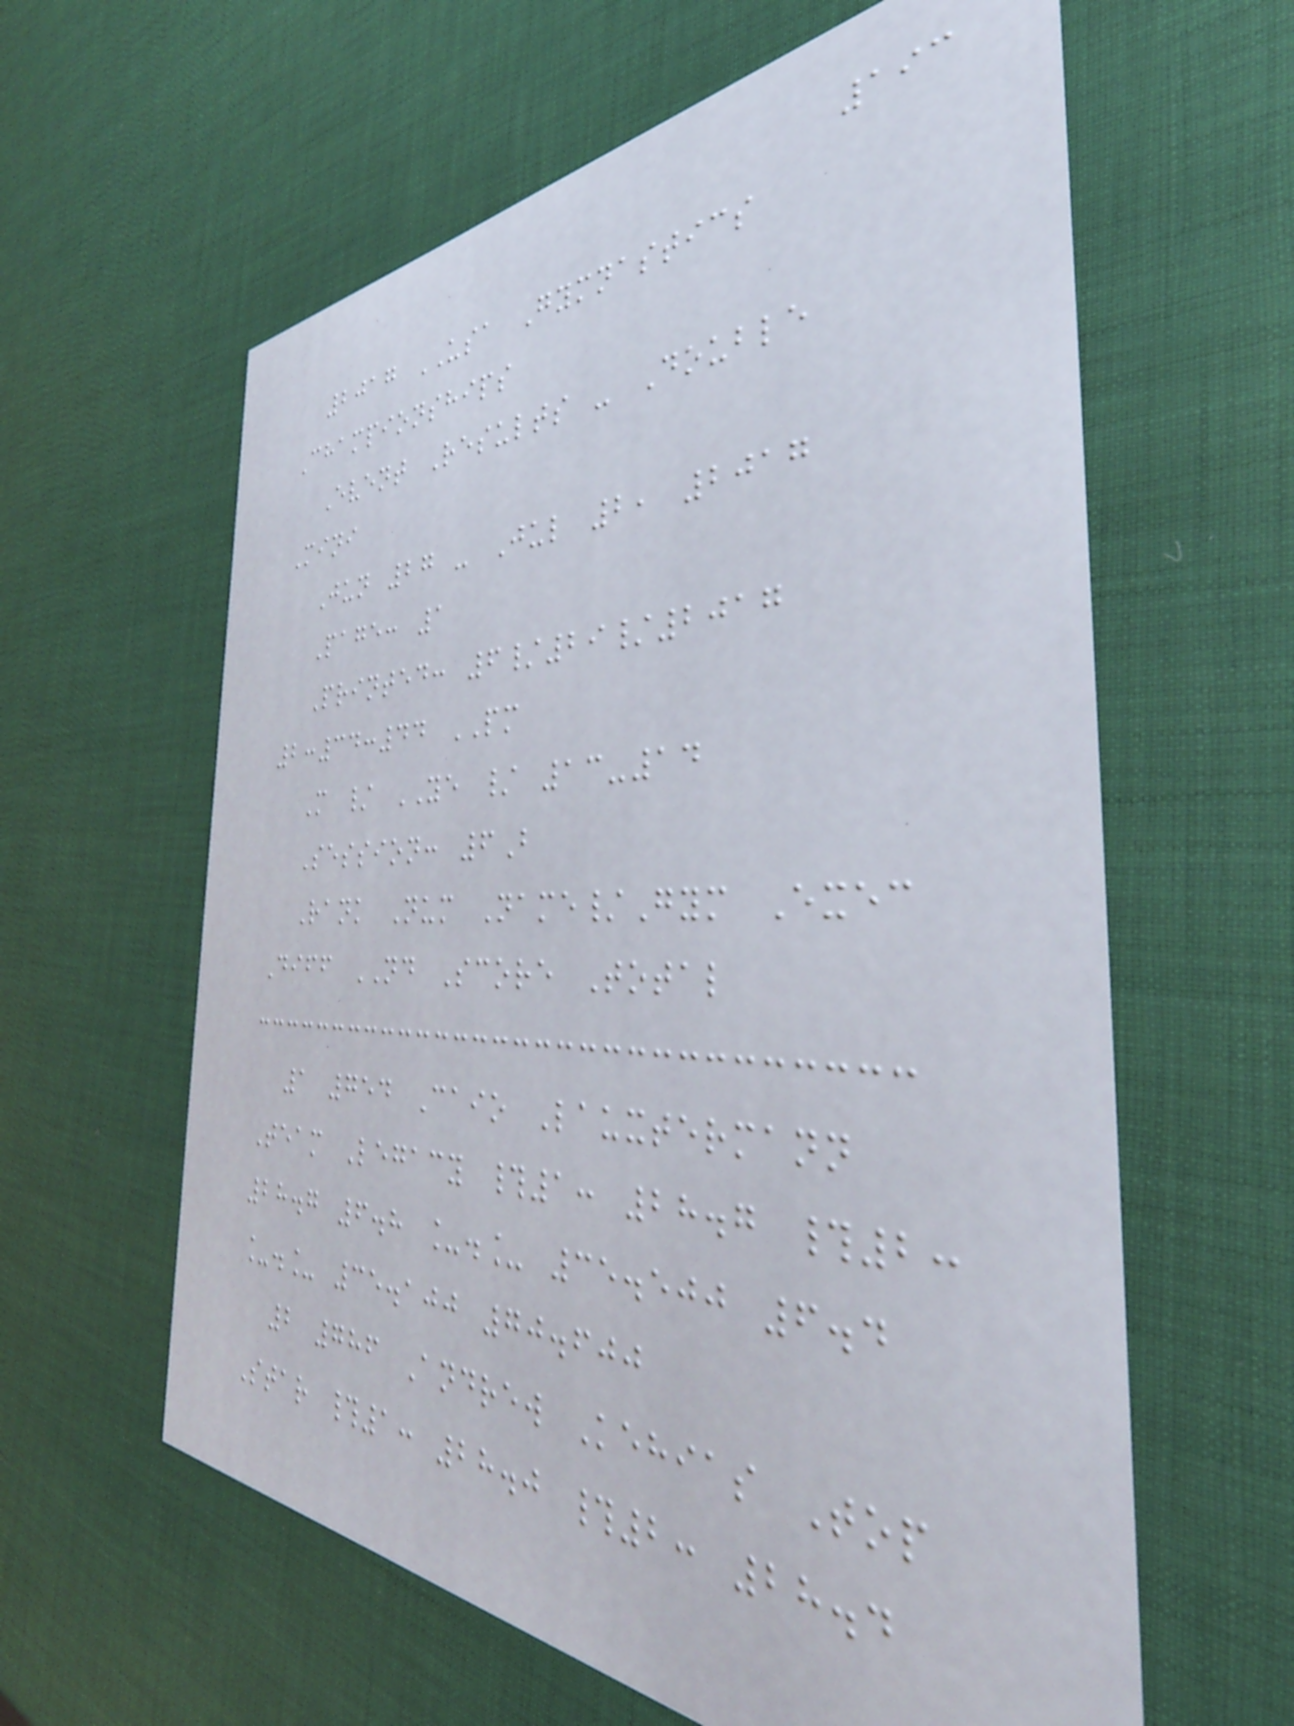193
2017 USA Gymnastics
Championships
Event Results - Double
Mini
Jun 27 - Jul 2, 2017
Page: 1
Printed: 6/29/2017
2:34:44 PM
M / YE / 13-14
Session: 6B
Rank Num Name/Gym Exec
Diff ND Score Total
1 754 Caio Lauxtermann
Team Legacy #1: 28.7 #2:
28.7 6.8 _._ 35.500 6.4
_._ 35.100 70.600
2 786 Andrew Kehias Top
Star #1: 28.0 #2: 28.4
